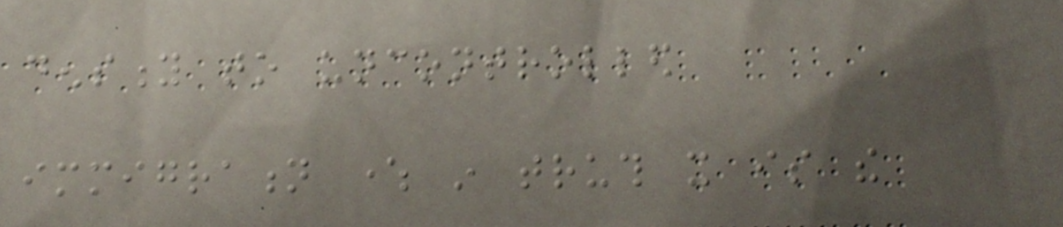density to uncontrolled
immigration where in truth it is the
